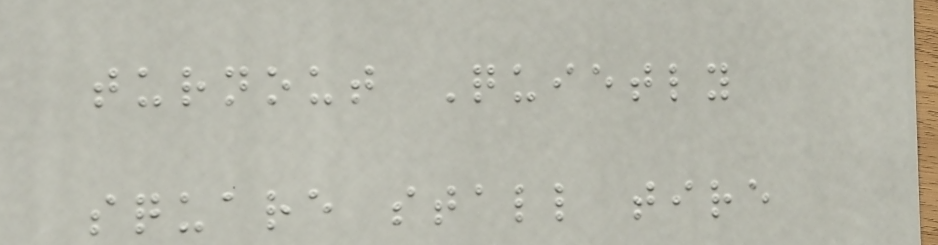turnout Quietly
square stall tire
